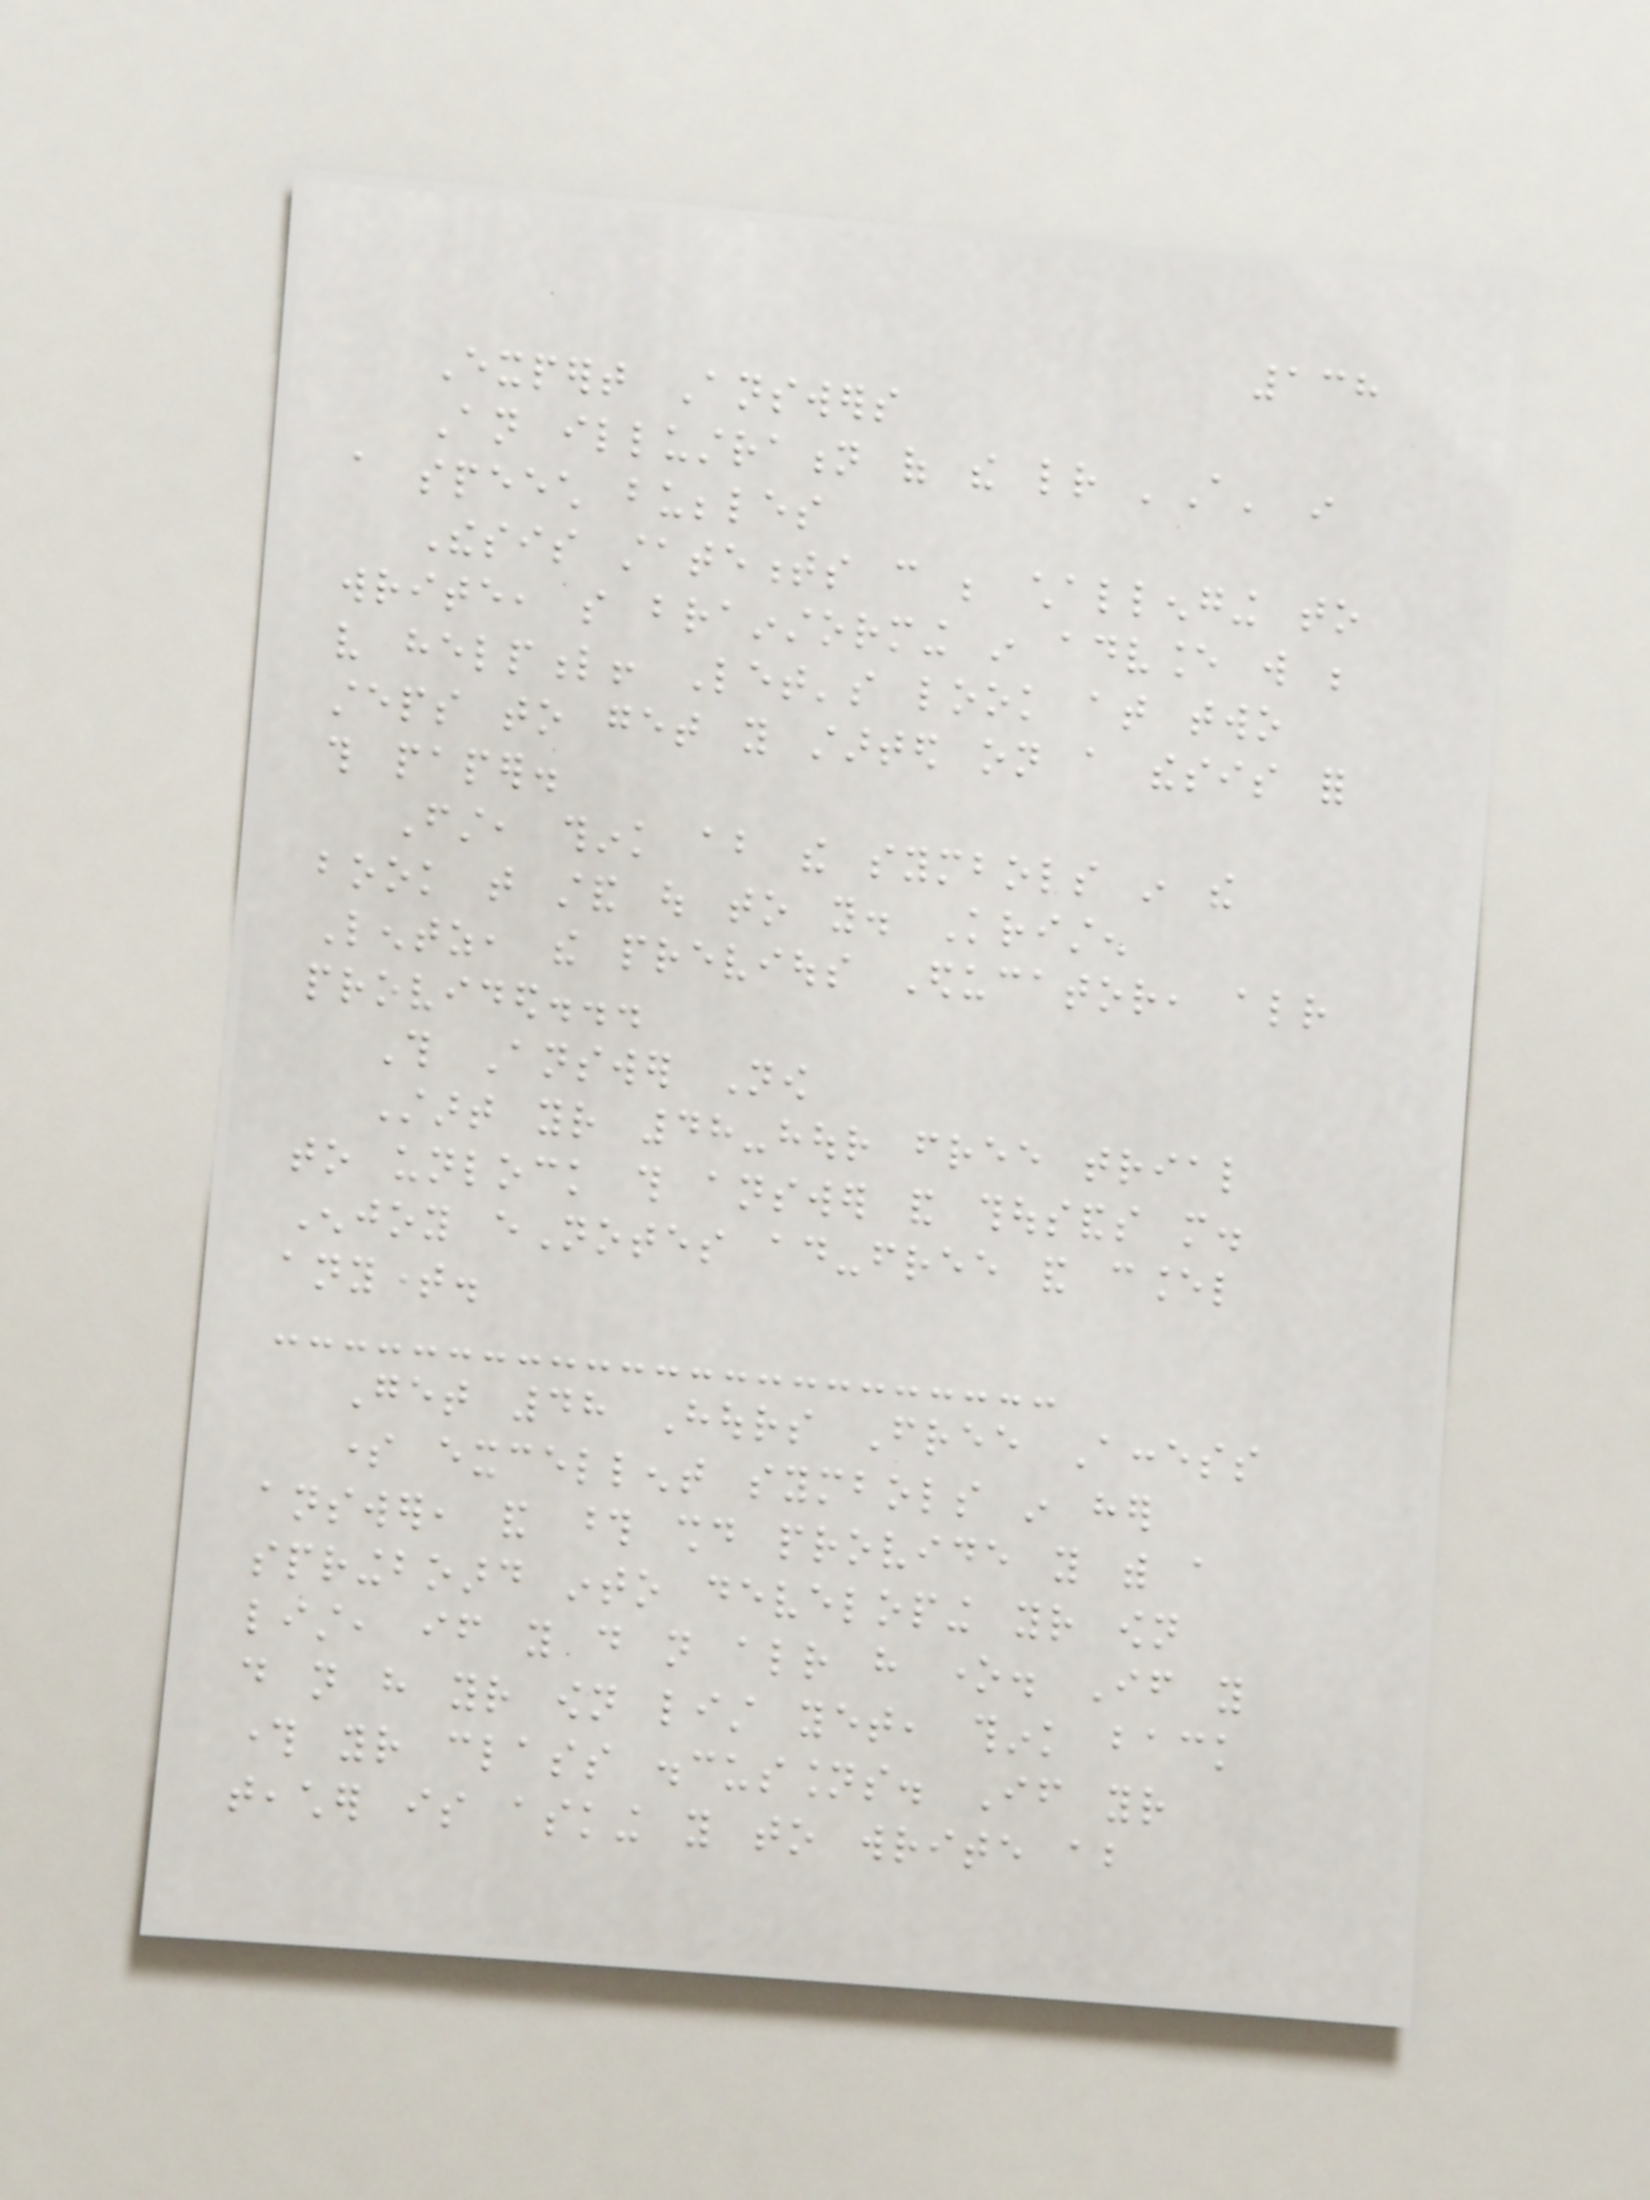138
Expert Answers
An illustration of the letter 'A' in
a speech bubbles
Thesis statements can be challenging to
write, so brainstorming in advance will be
very helpful! Let's look at two
steps to get you started on a thesis for
this paper.
First, think about the symbols in the
book that stand out to you. Kristen
Lentz, the previous Educator, already
provided...
This Answer Now
Start your 48-hour free trial
to unlock this answer and thousands more.
Enjoy eNotes ad-free and cancel
anytime.
Get 48 Hours Free Access
some excellent symbols in her
answer, and those should provide you with a
springboard into developing your own
list, if you do not already have one. If you
do not have your own list yet, think back
through your class discussions. If your
teacher is asking you to write about
